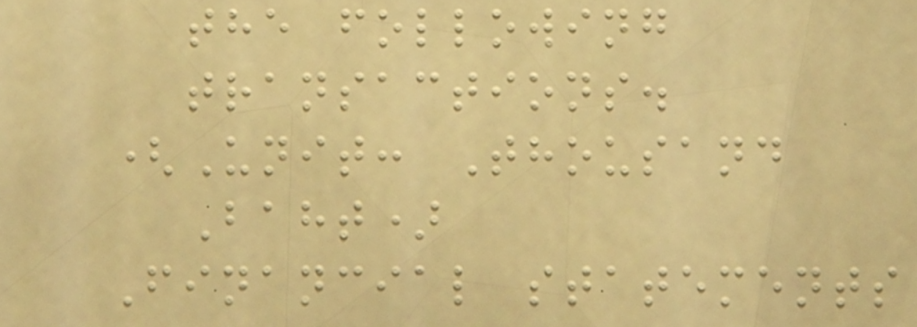the following
transactions.
(Unit: Thousand
Baht)
Financial statements
